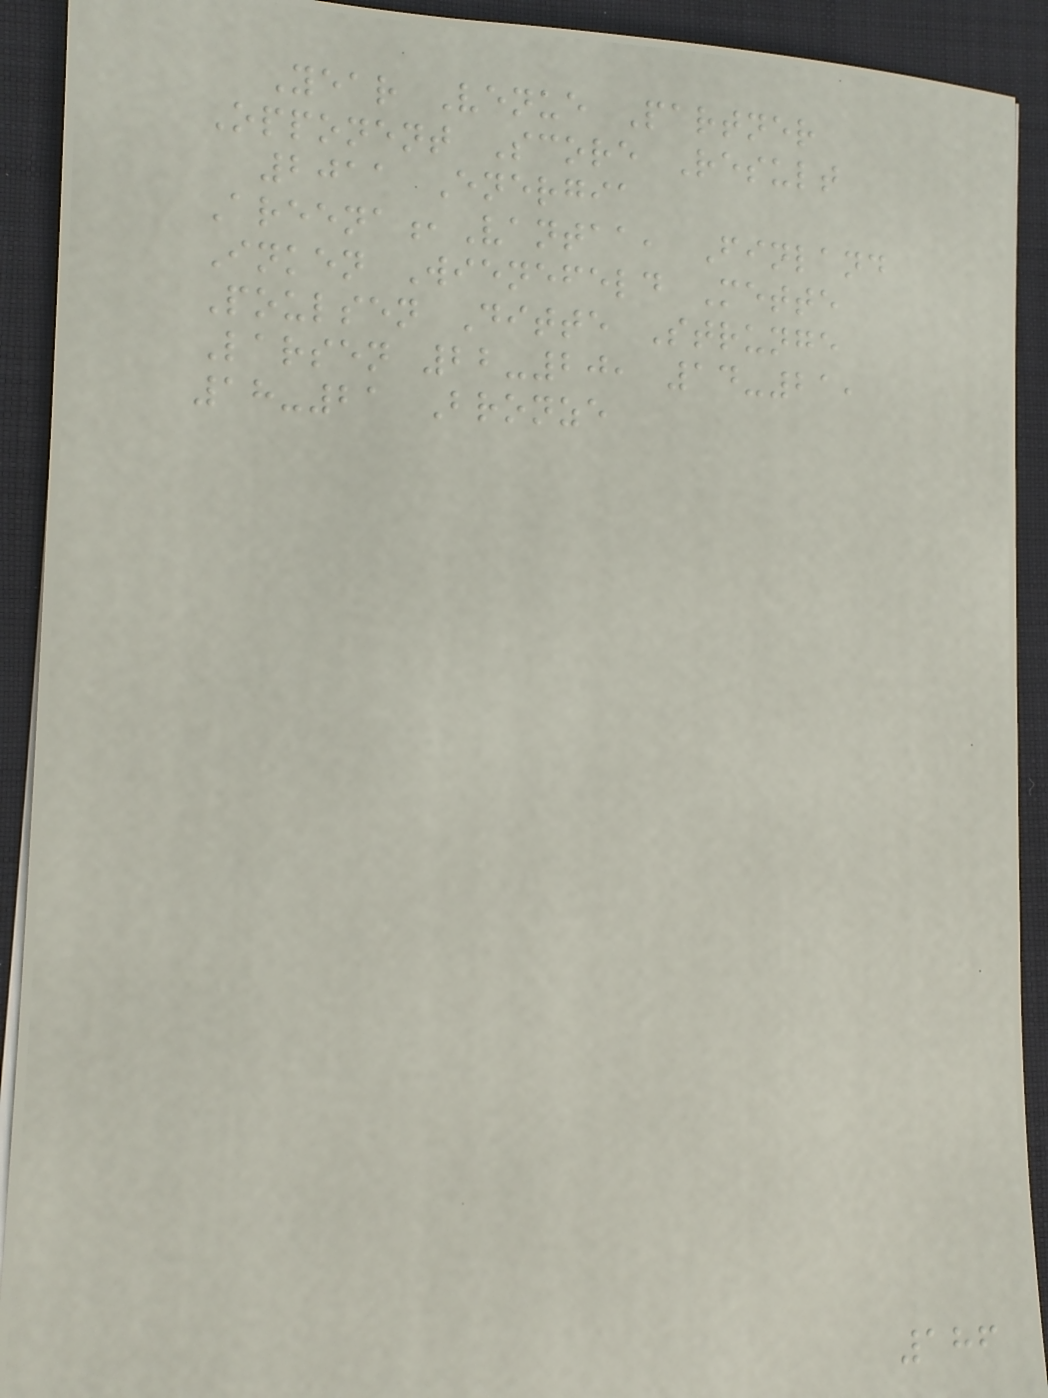Year Venue Partner
Opponent Score Result
2011 Energia
Areena,Vantaa, Finland
Inken Wienefeld Mette
Poulsen Ditte Strunge
Larsen 22-20, 14-21,
18-21 Bronze
186
